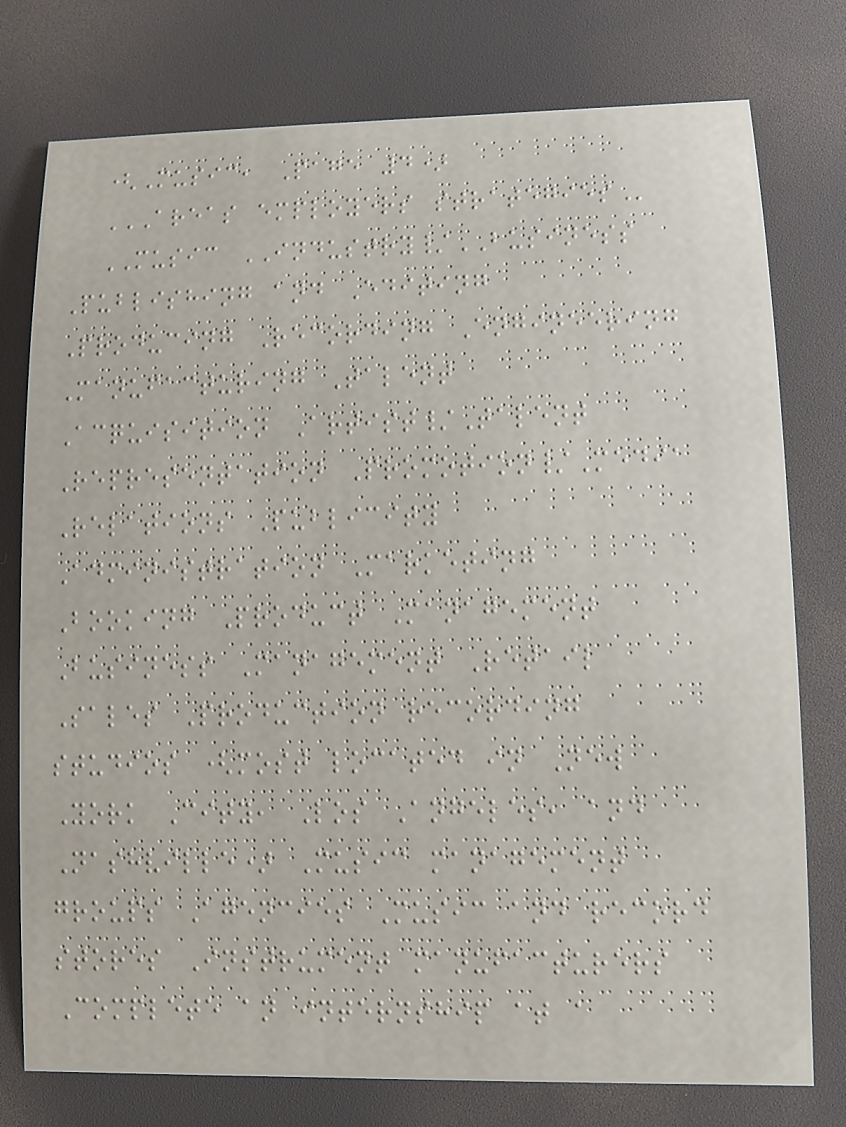(Music, Page 4)
AREAS EMPLOYERS STRATEGIES
MUSIC INDUSTRY/BUSINESS
Publishing and Editing
Producing Recording Engineering
Manufacturing Talent
Acquisition Artist/Talent
Representation Promotion/Media
Relations Publicity
Administration Marketing
Booking Product Management
Business Management Retail
Sales Production recording
studios (most located in New
York City, Los Angeles, and
Nashville) Music management
groups Agencies Music and record
stores Instrument manufacturers
Complete an internship at a
